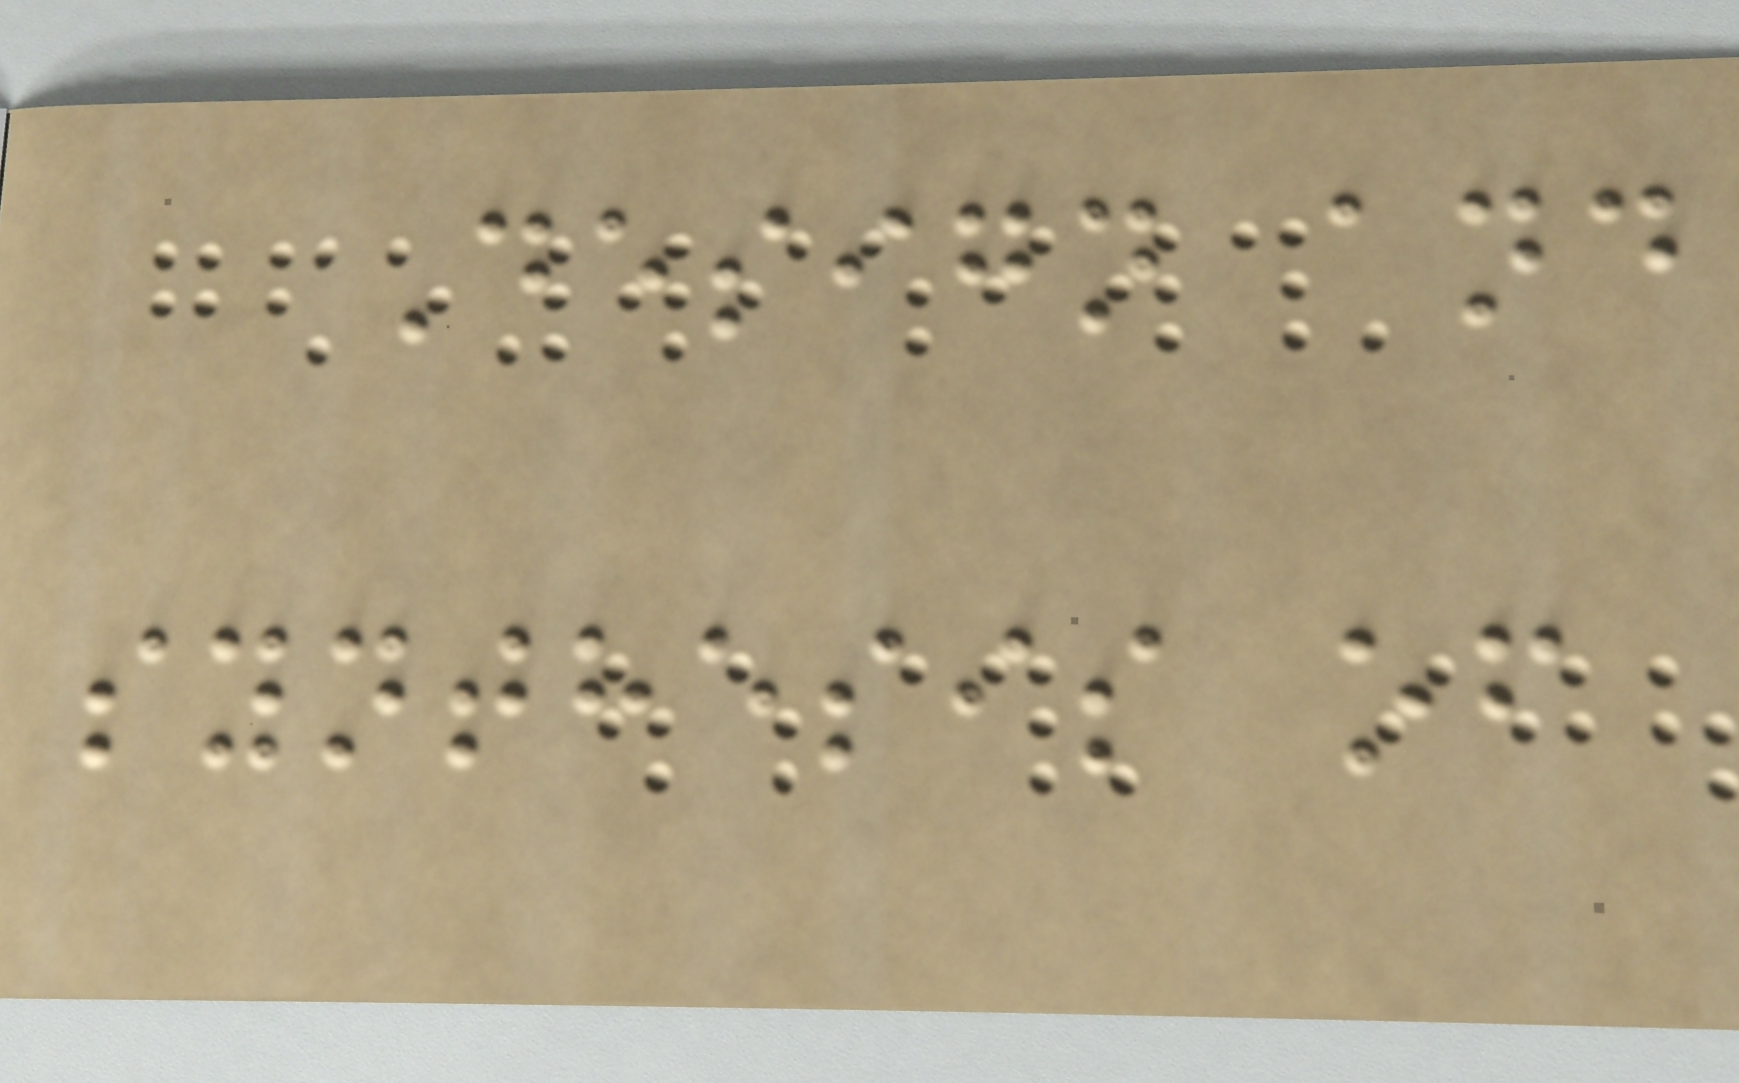Design and
synthesis of
